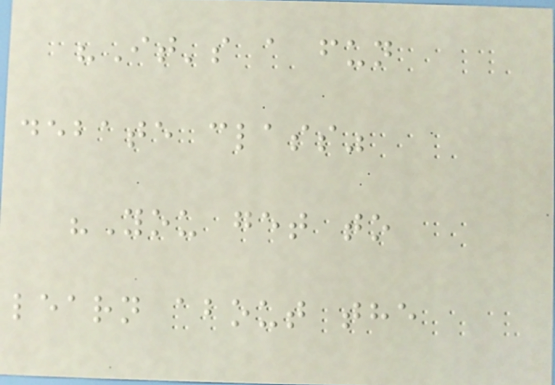"It's a fun
debate class"
"You get to
learn about the
